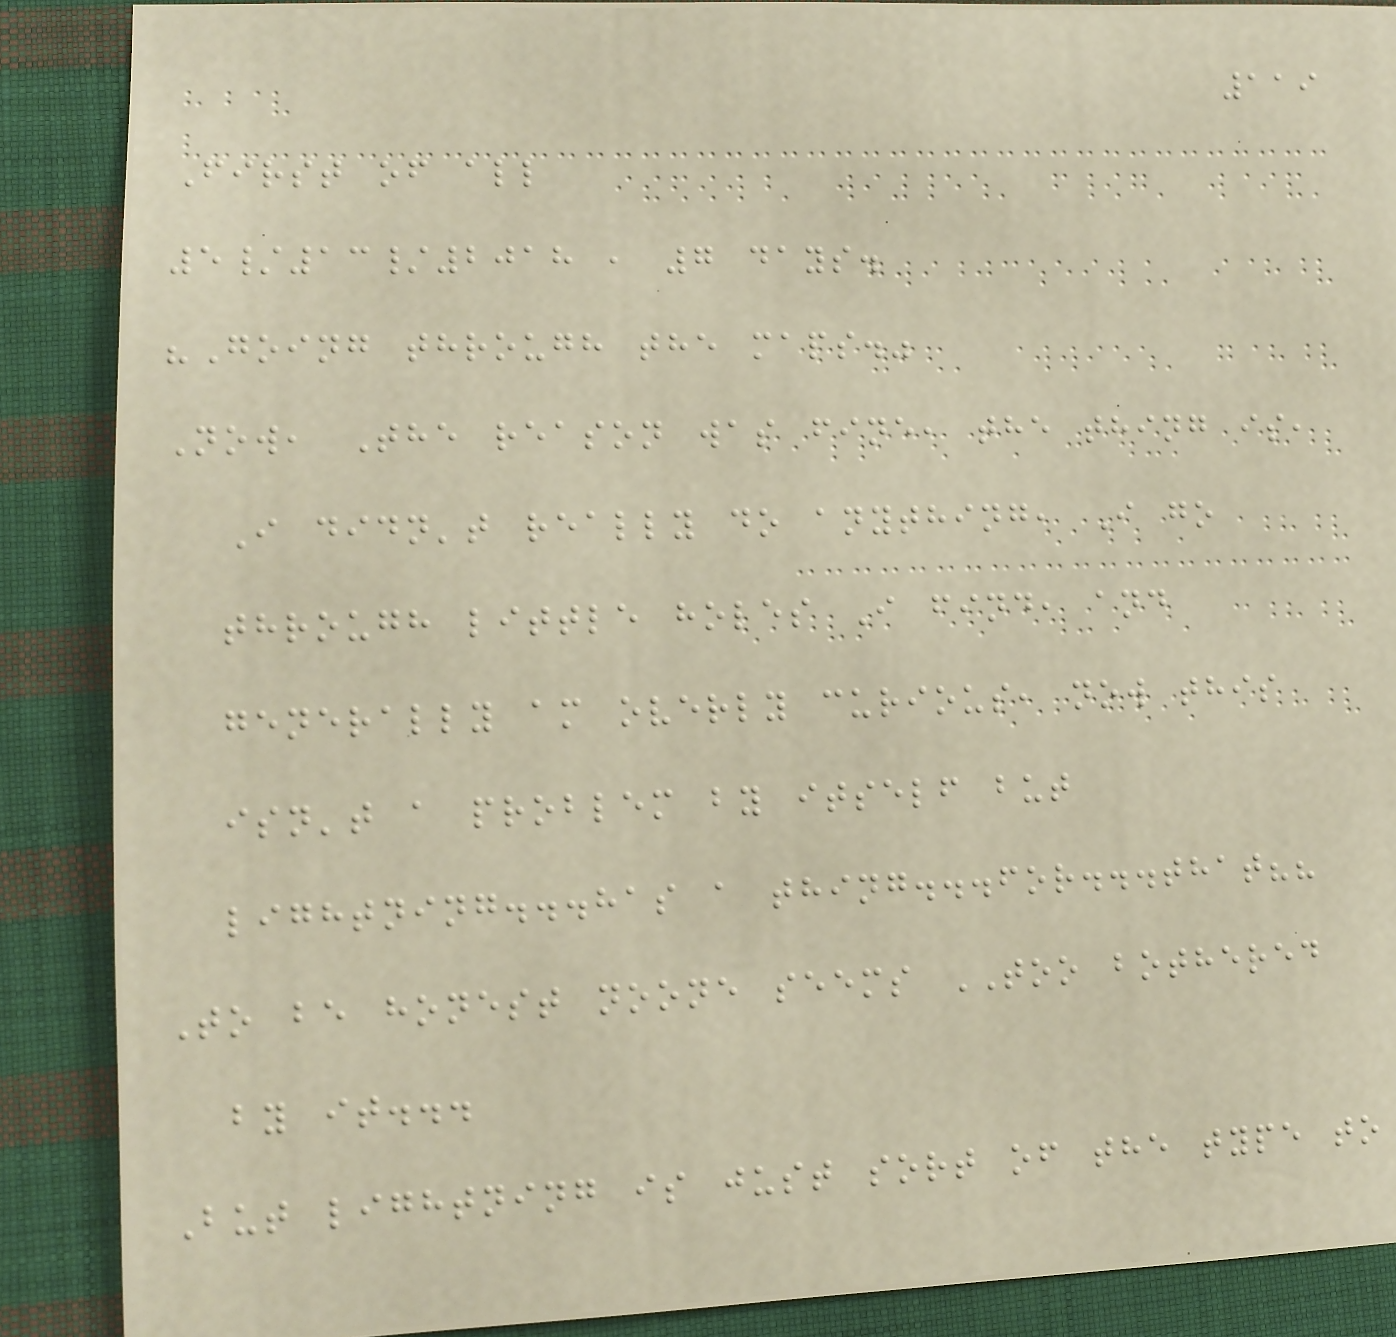119
First of all
5/13/2018 , 7 days.
"Going through the maps."
Now, The reason was fine, the thing is,
I didn't really do anything, I go
through little holes I find, and
generally am overly curious, now this
isn't a problem by itself but
lightning...has a thing...for...that??
To be honest noone seems TOO bothered
by it...
But lightning is just sort of the type to
